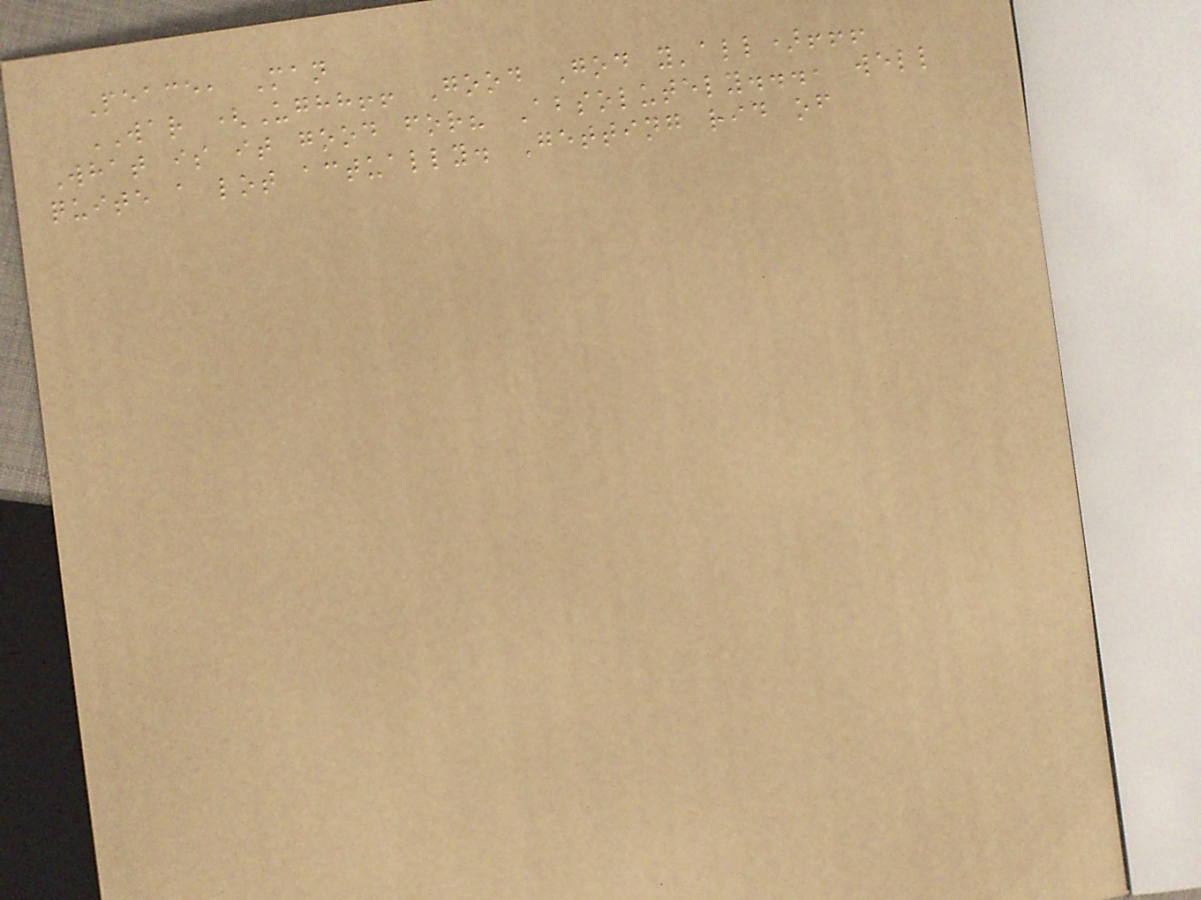Peace, Man
WAR (Ughh!! Good God y'all)!!!
What is it good for? Absolutely..., well
quite a lot actually. Getting rid of
